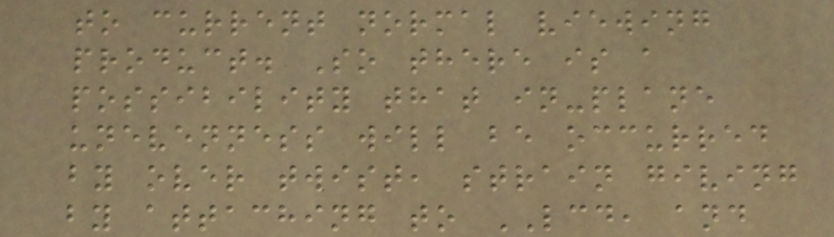to current normal viewing
product. So there is a
possibility that in-plane
unevenness will be occurred
by over twist, strain giving
by attaching to LCD, and
